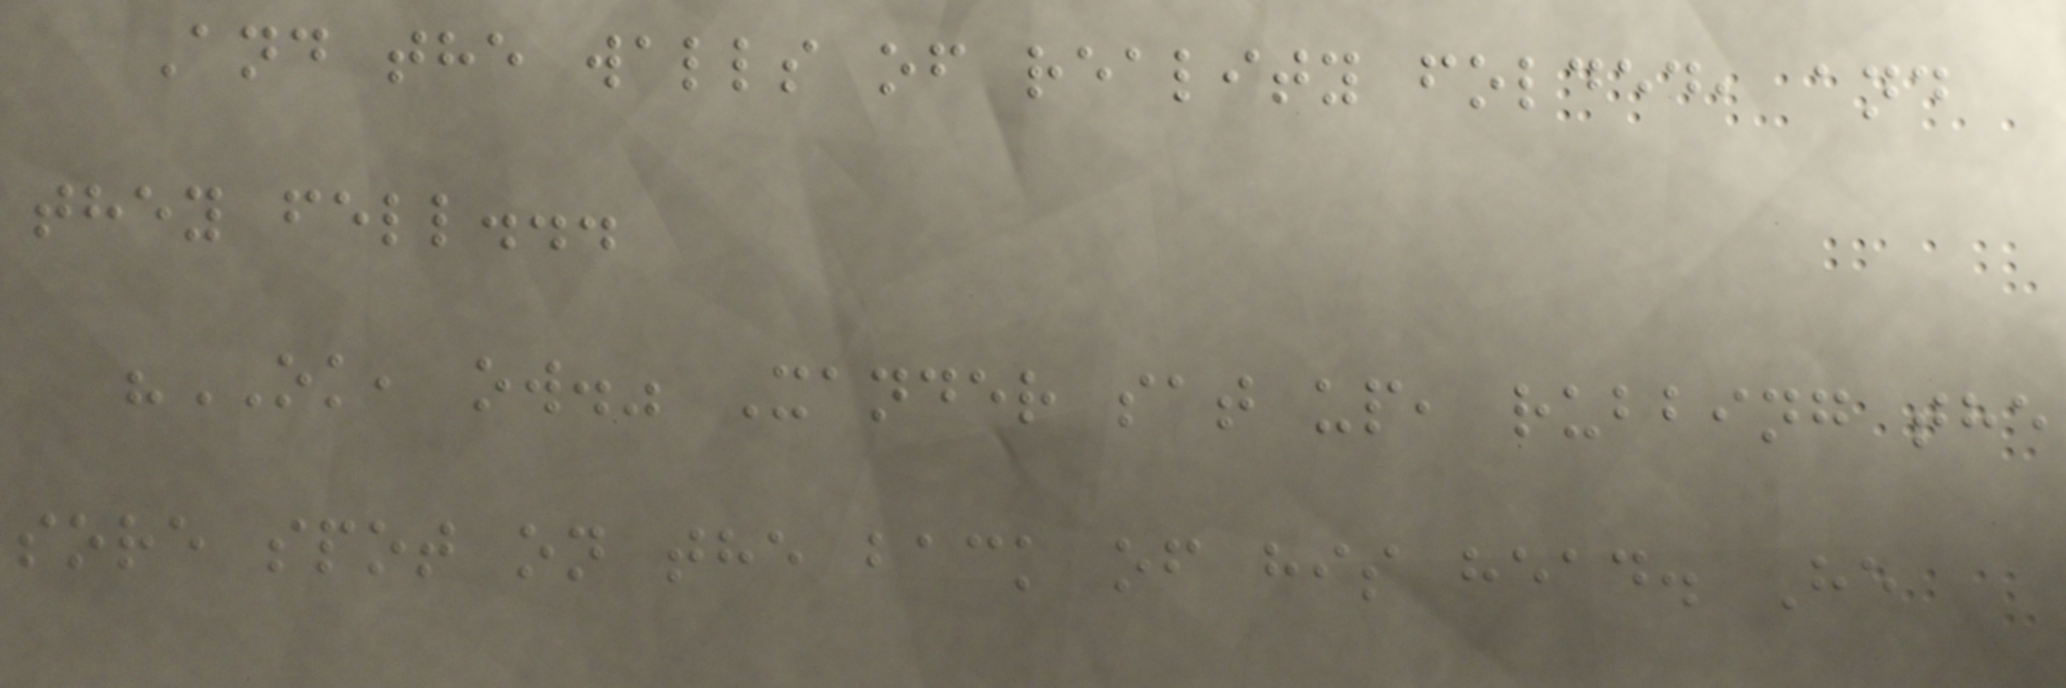And the walls of reality folded, and
they fell...
"OK, ow." Xander sat up, rubbing the
sore spot on the back of his head. He
